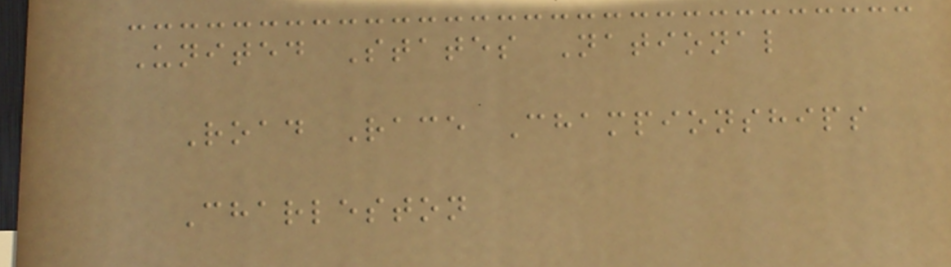United States National
Road Race Championships
Charleston
